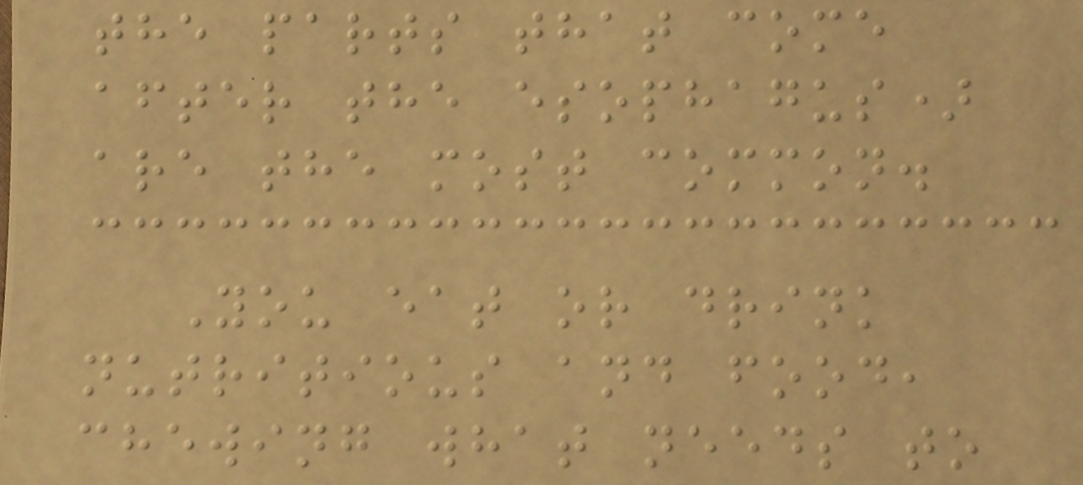the parts that come
after the esophagus)
are the most common.
You eat or drink
nutritious and food,
chewing what needs to
